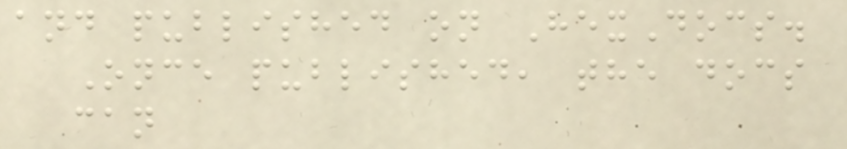and published on HexDocs.
Once published, the docs
can
